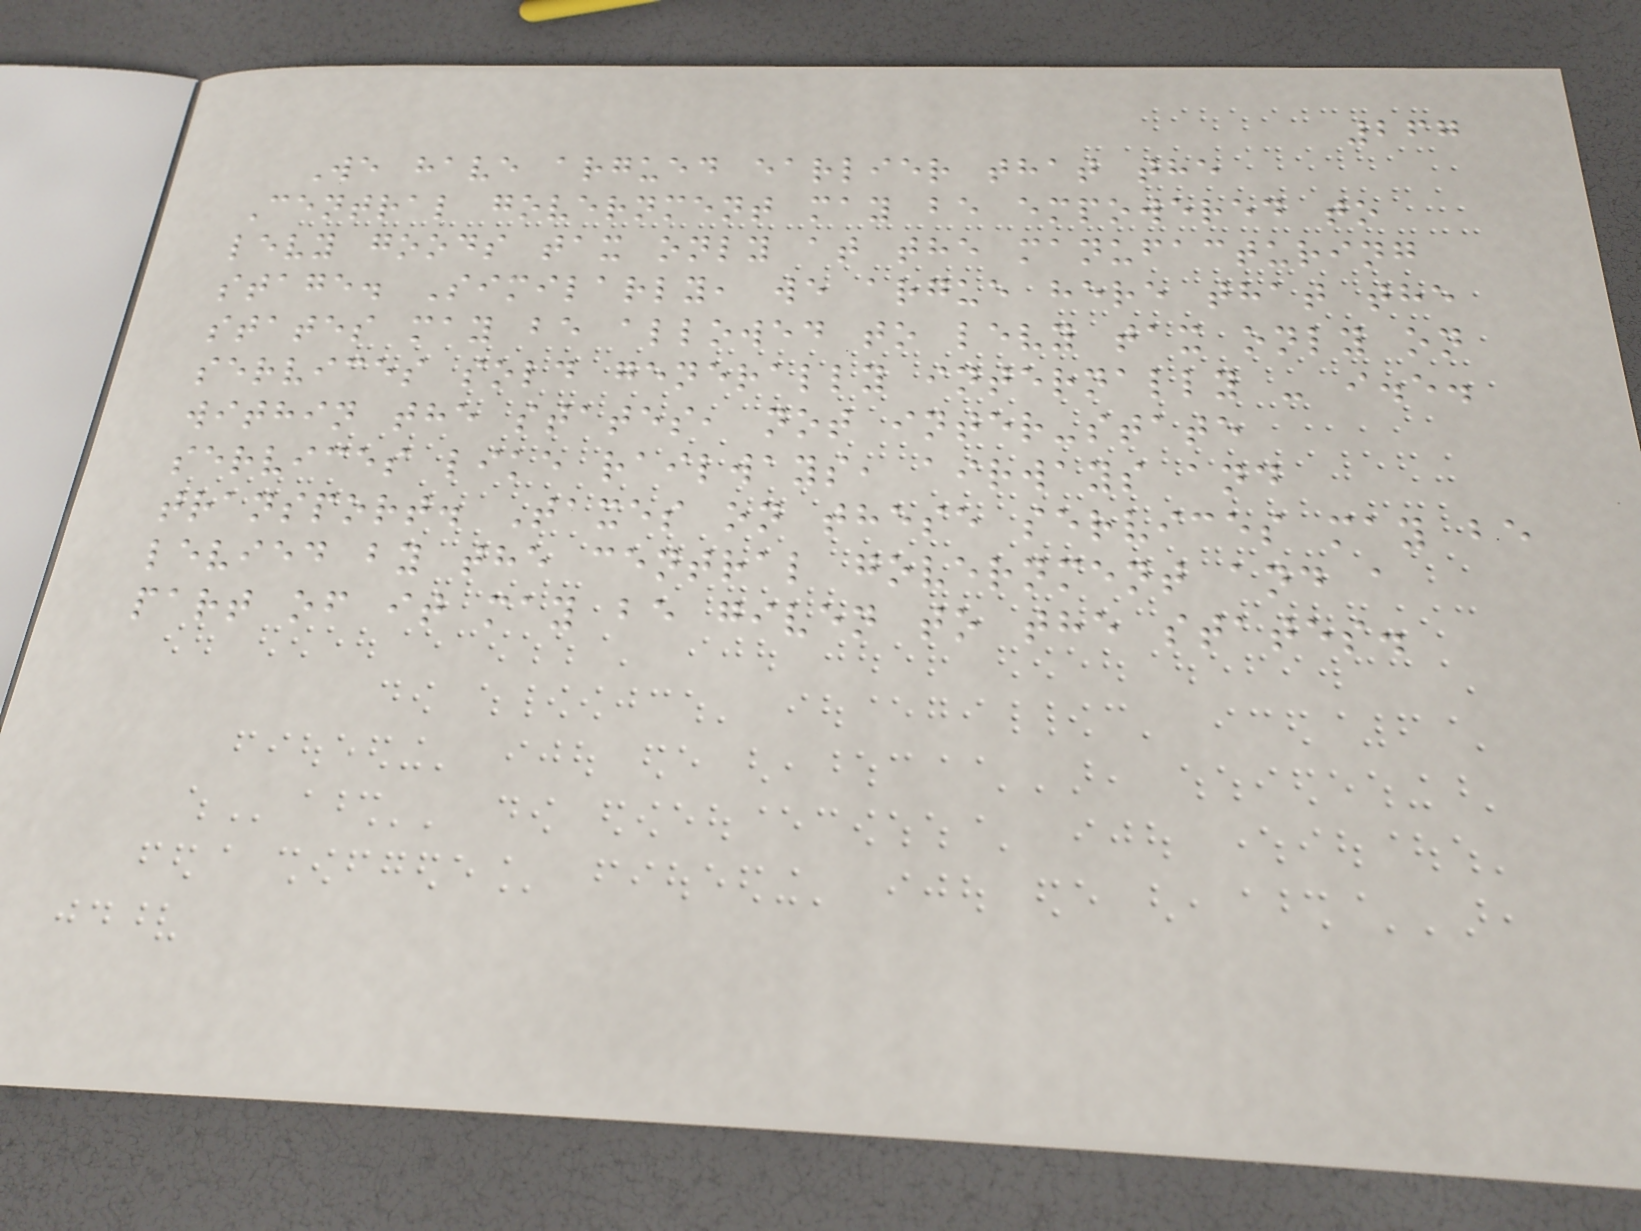267
We have argued earlier that the
Central government may be empowered to
levy goods tax only at the manufacturing
stage. Similarly, we argue here that the
states may be allowed to levy tax only on
services sold generally internally - i.e.
within the states, not inter-state
services like railways, airways and
transport. Taxes on these services may be
levied by the central government and a
part of it may be given to the states.
